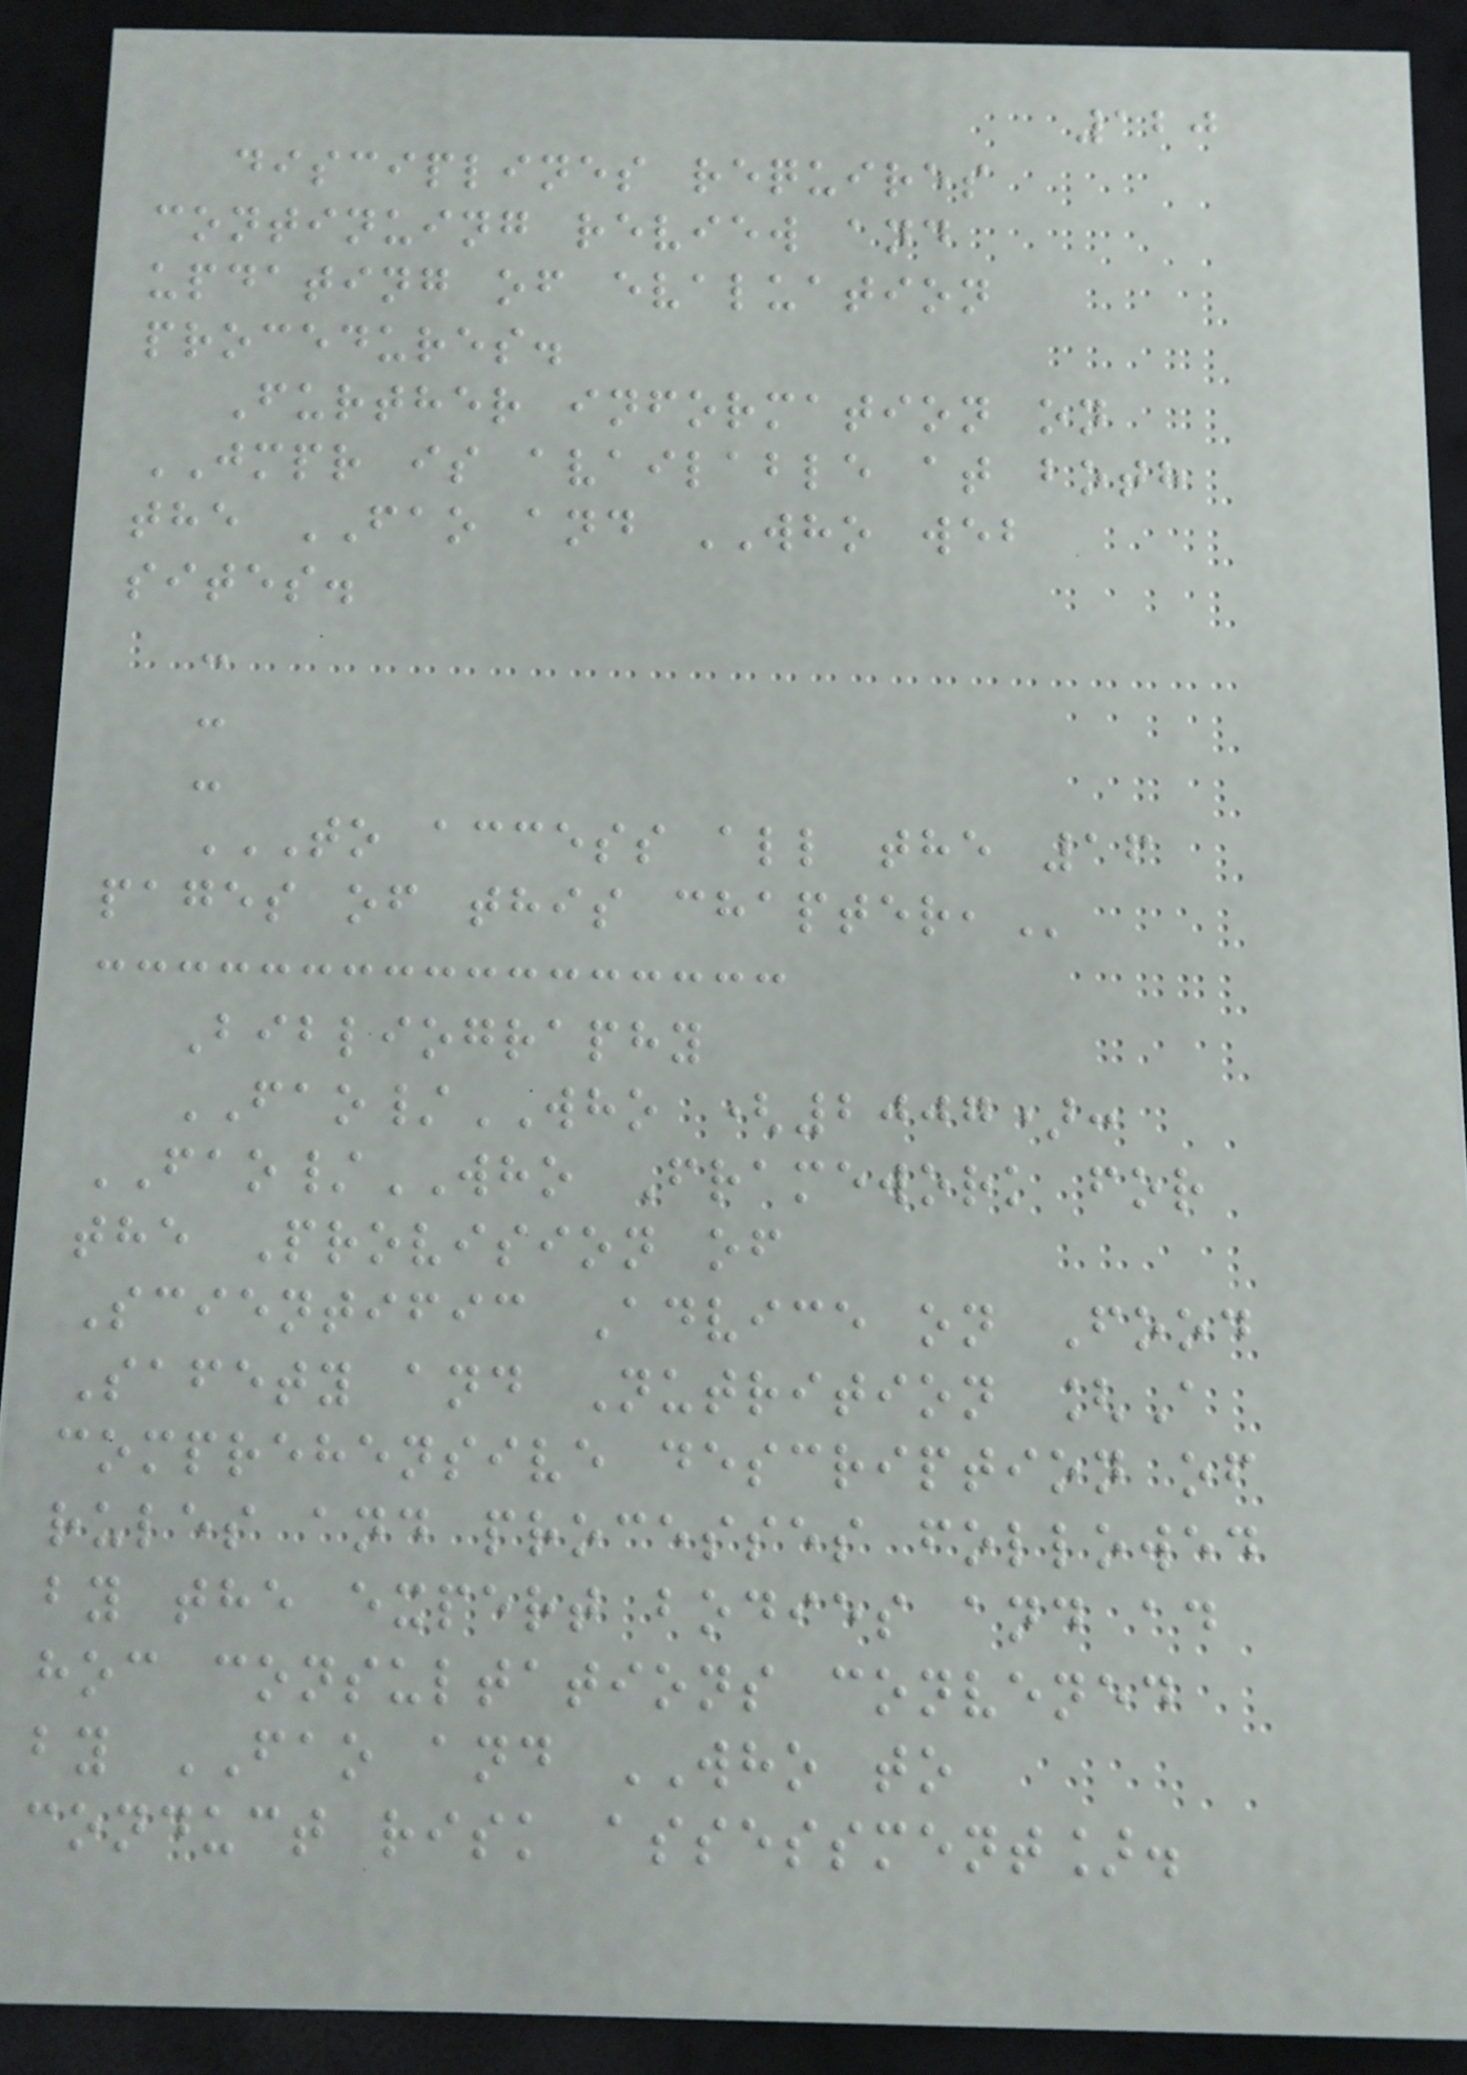120
disciplines requires
continuing review and
updating of evaluation
procedures.
Further information on
JMPR is available at both
the FAO and WHO web
sites.
-
-
-
TO ACCESS ALL THE 16
PAGES OF THIS CHAPTER,
Bibliography
FAO/WHO (2007):
FAO/WHO Framework for
the Provision of
Scientific Advice on Food
Safety and Nutrition [A
comprehensive description of
rules and processes followed
by the expert bodies and ad
hoc consultations convened
by FAO and WHO to
conduct risk assessment].
